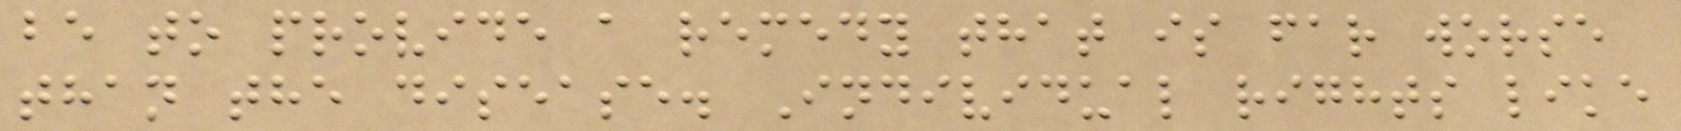be to provide a remedy that is far worse
than the disease. Individual rights like
